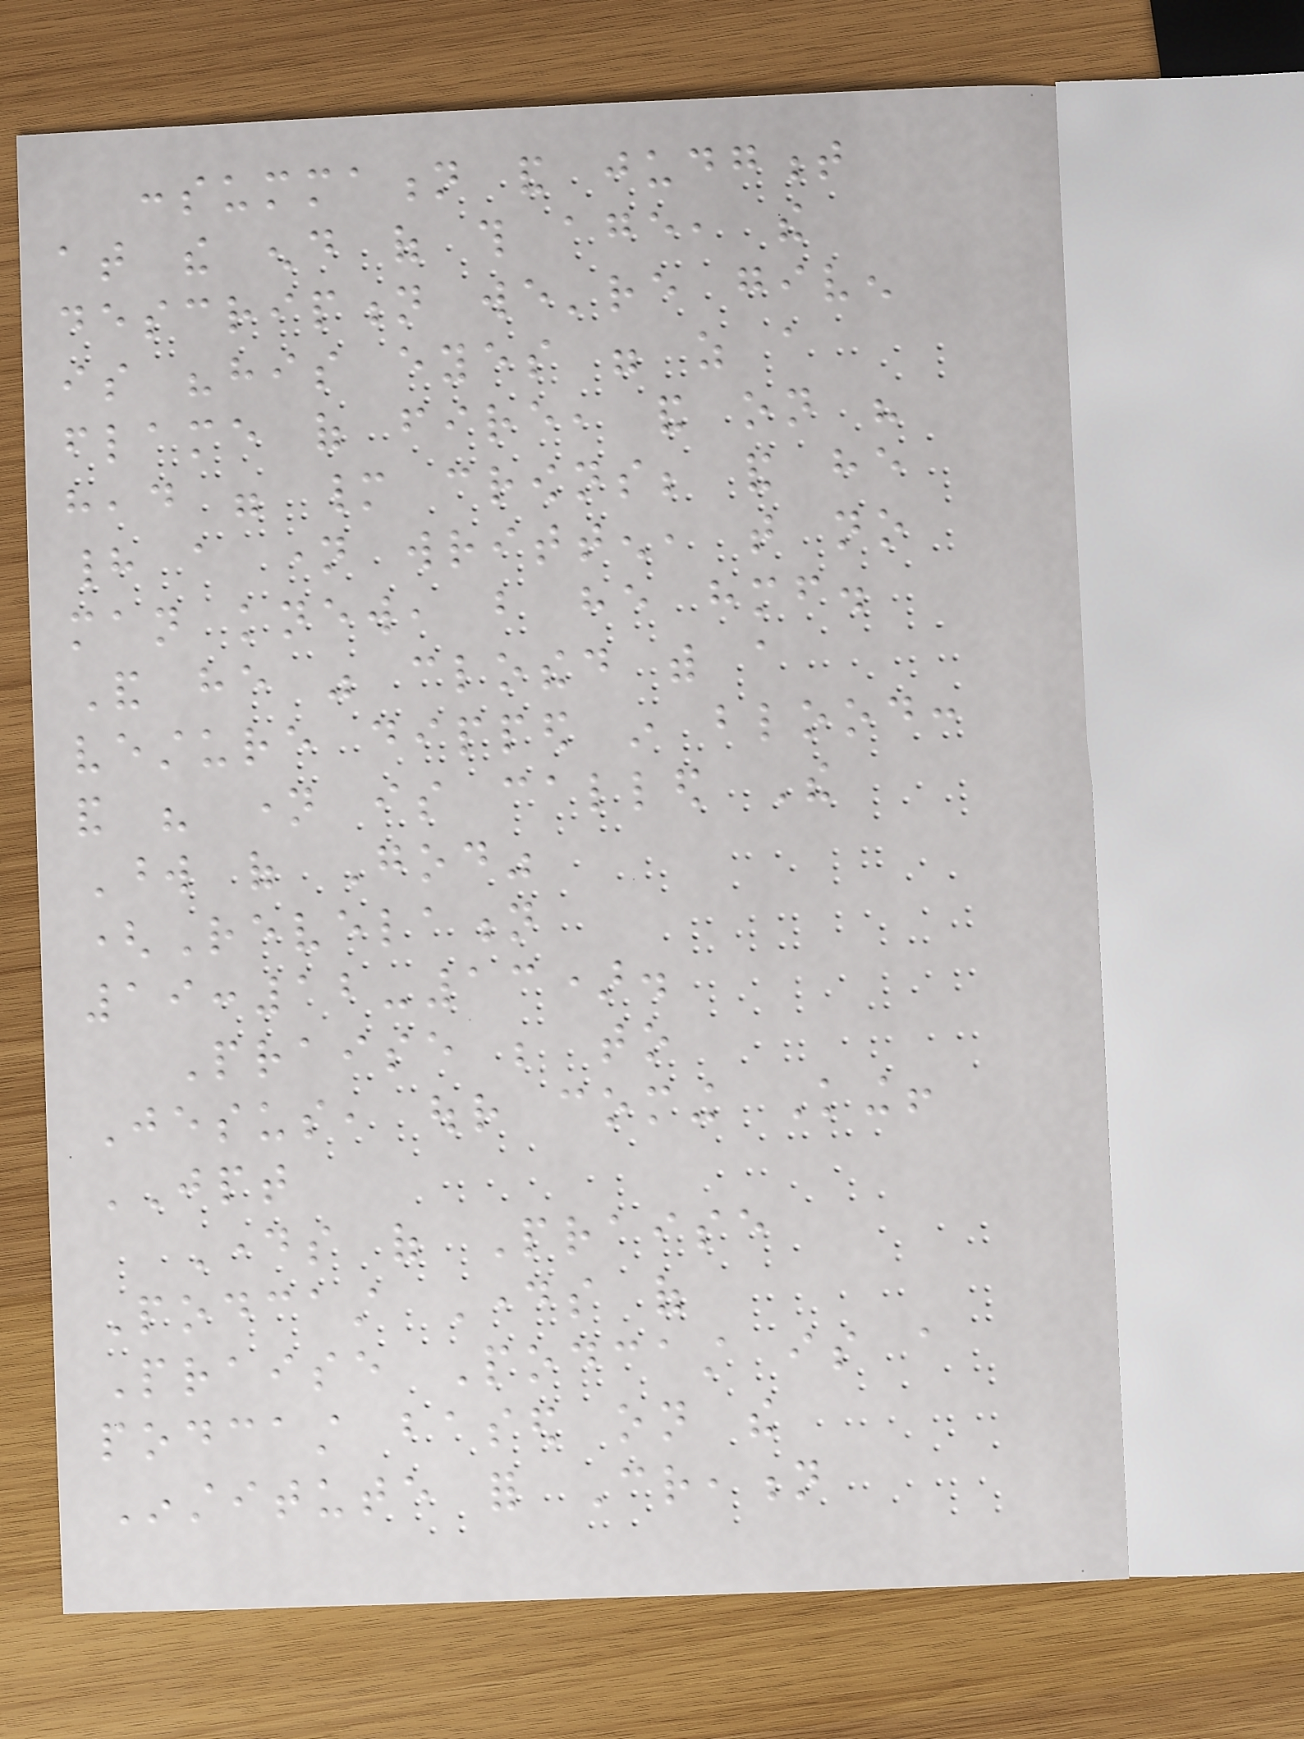consummation and judgment
at the end of this age, the
description we're given
is "his eyes were as a
flame of fire, and on his
head were many crowns; and he
had a name written, that no
man knew, but he himself.
And he was clothed with a
vesture dipped in blood:
and his name is called The
Word of God"
(Revelation
19:12-13).
Praise be to
Jesus, our coming King!
JPT
Days of Praise
Podcast Days of
Praise Podcast is a
podcast based on the
Institute for Creation
